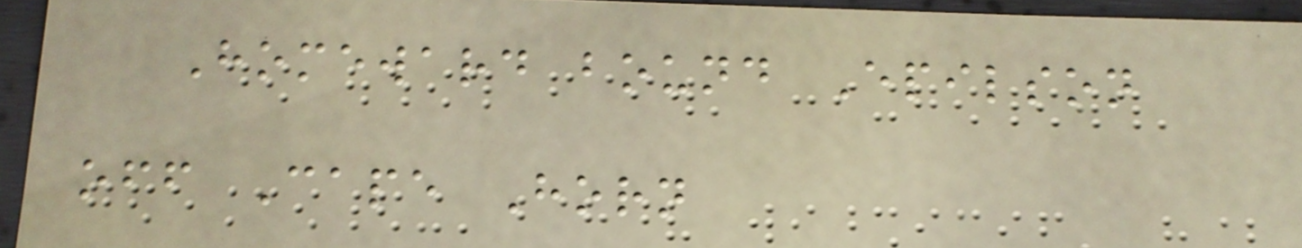Homeward bound Epilson
off Cape Horn
